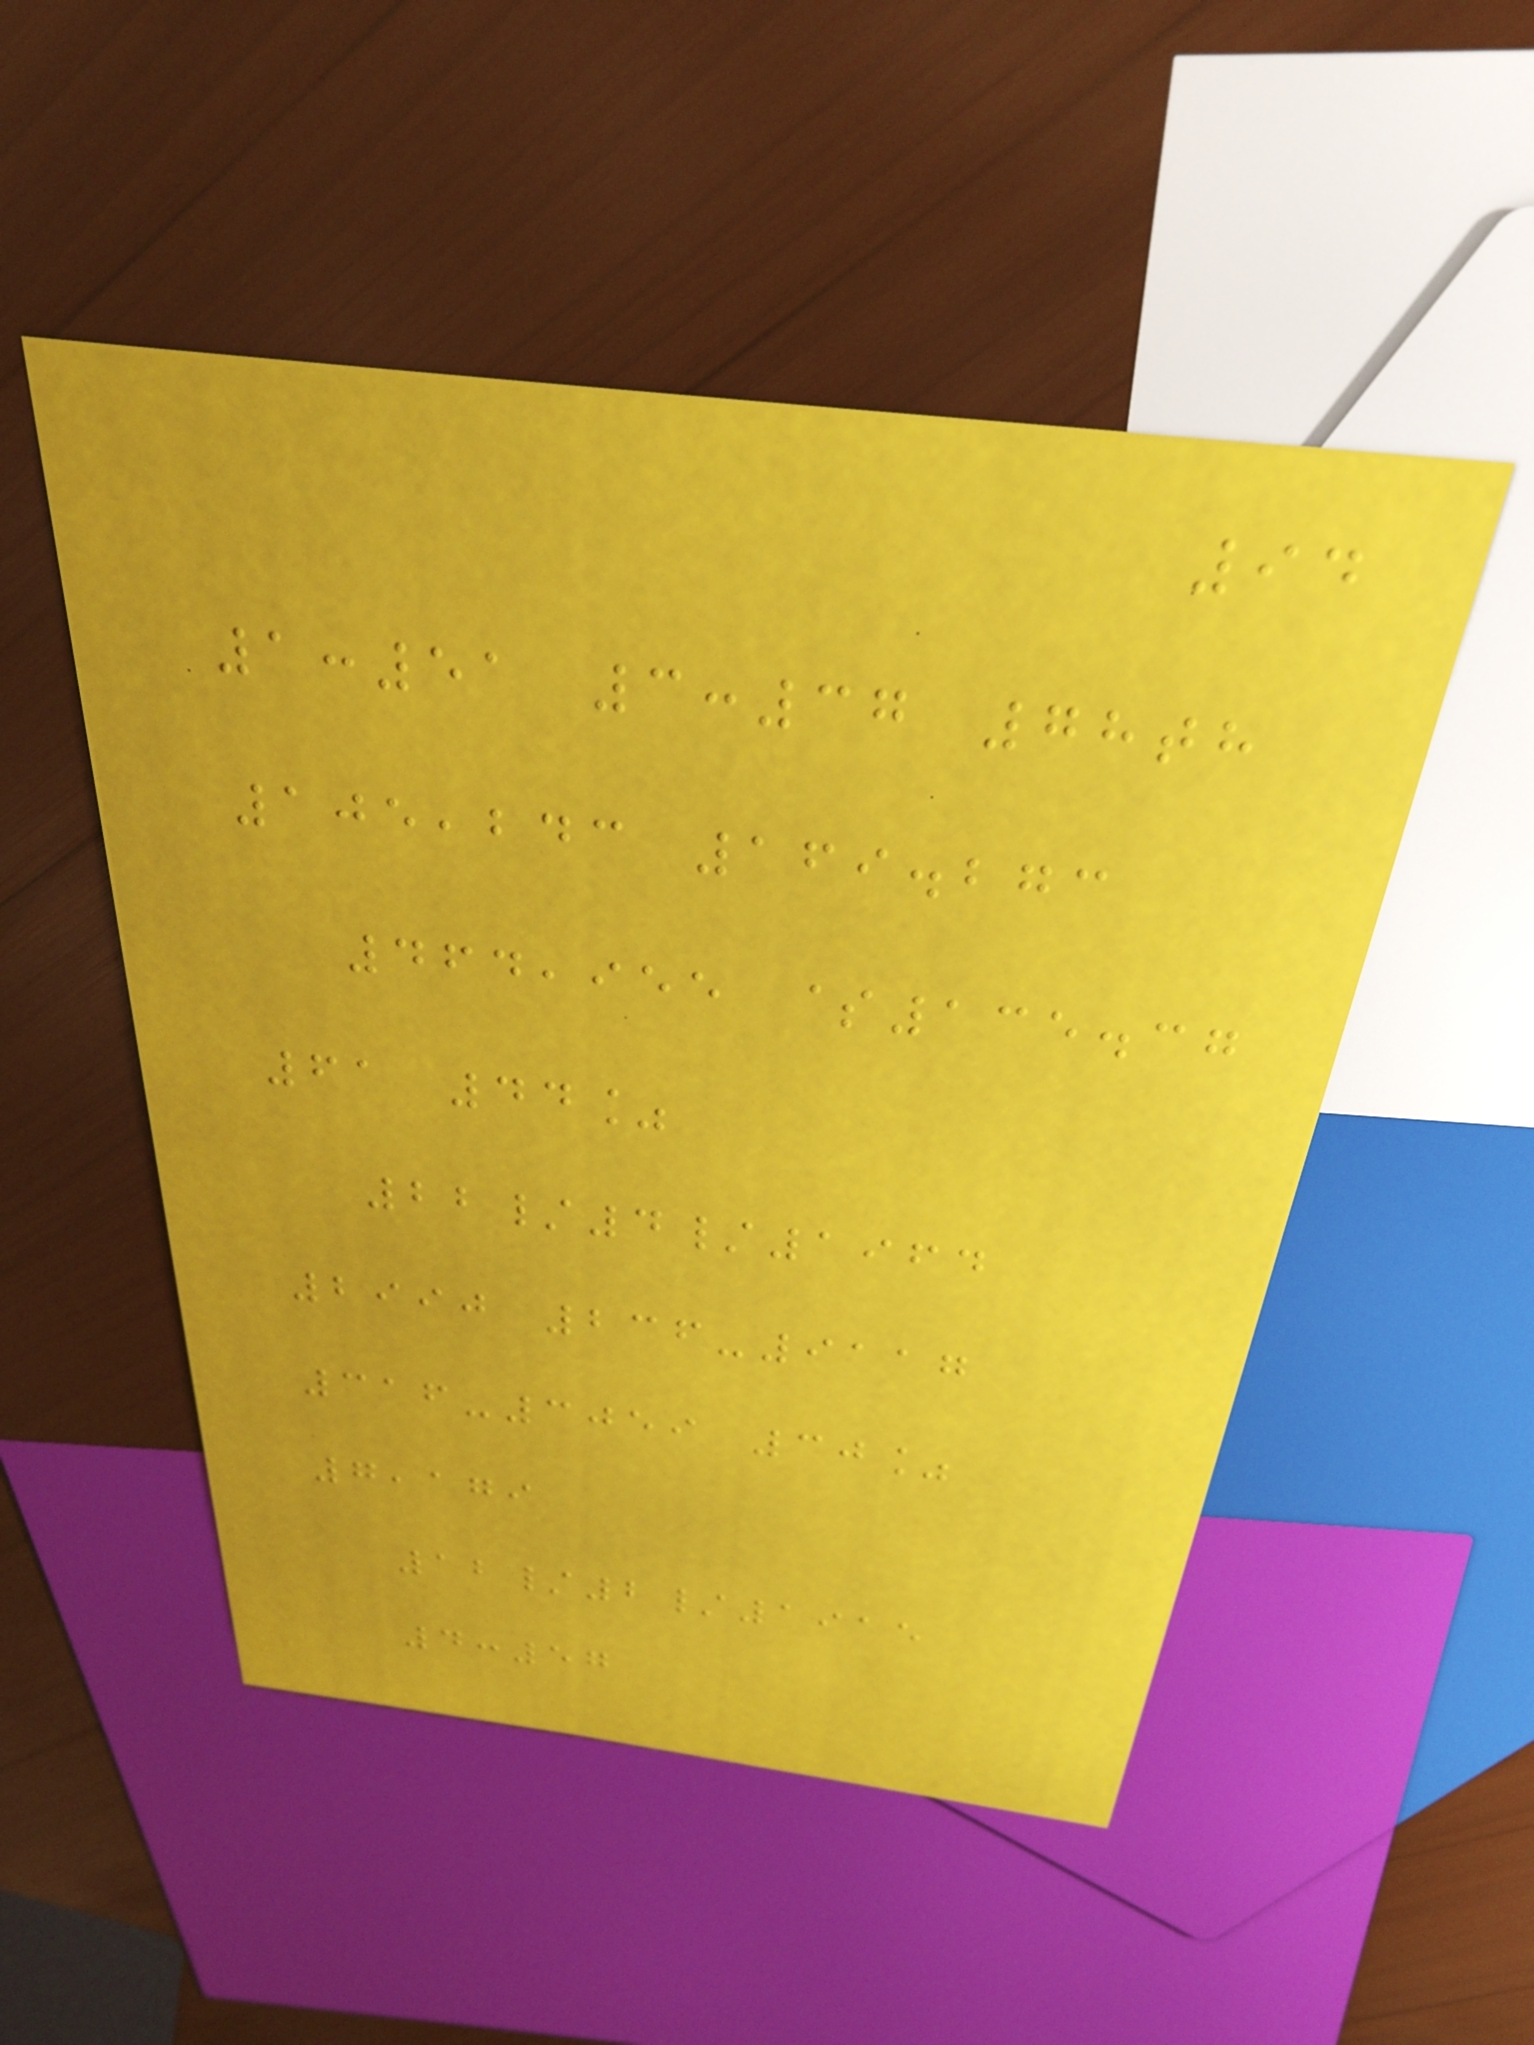94
1:51 3:37 78th
105,243 169.273
464,955 $135.37
61 44%
22/4/1964
2990 236-9117
316-3059 30%
7,179
12/2/1915
4:57
